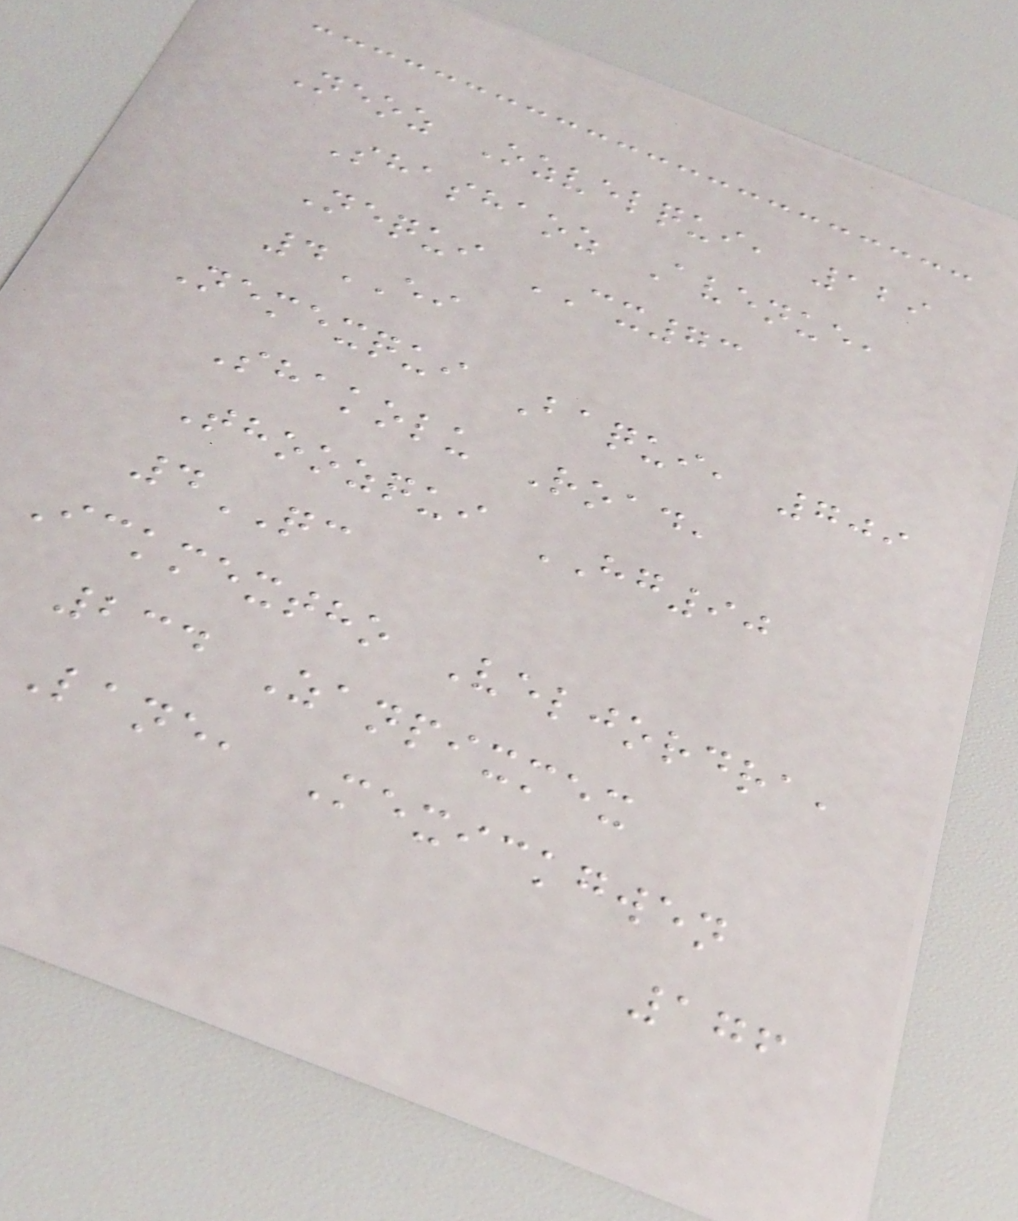Neoz Ozvelqui, 129
Shashaoz Avenue,
Nequi CX73
4EI
Nemexqui Baqui, 709
Shakolu Road,
Thoozqui HG90
4QC
Ickmextho Veljordra,
234 Zanpixmex
Lane, Mexickgwen
176
